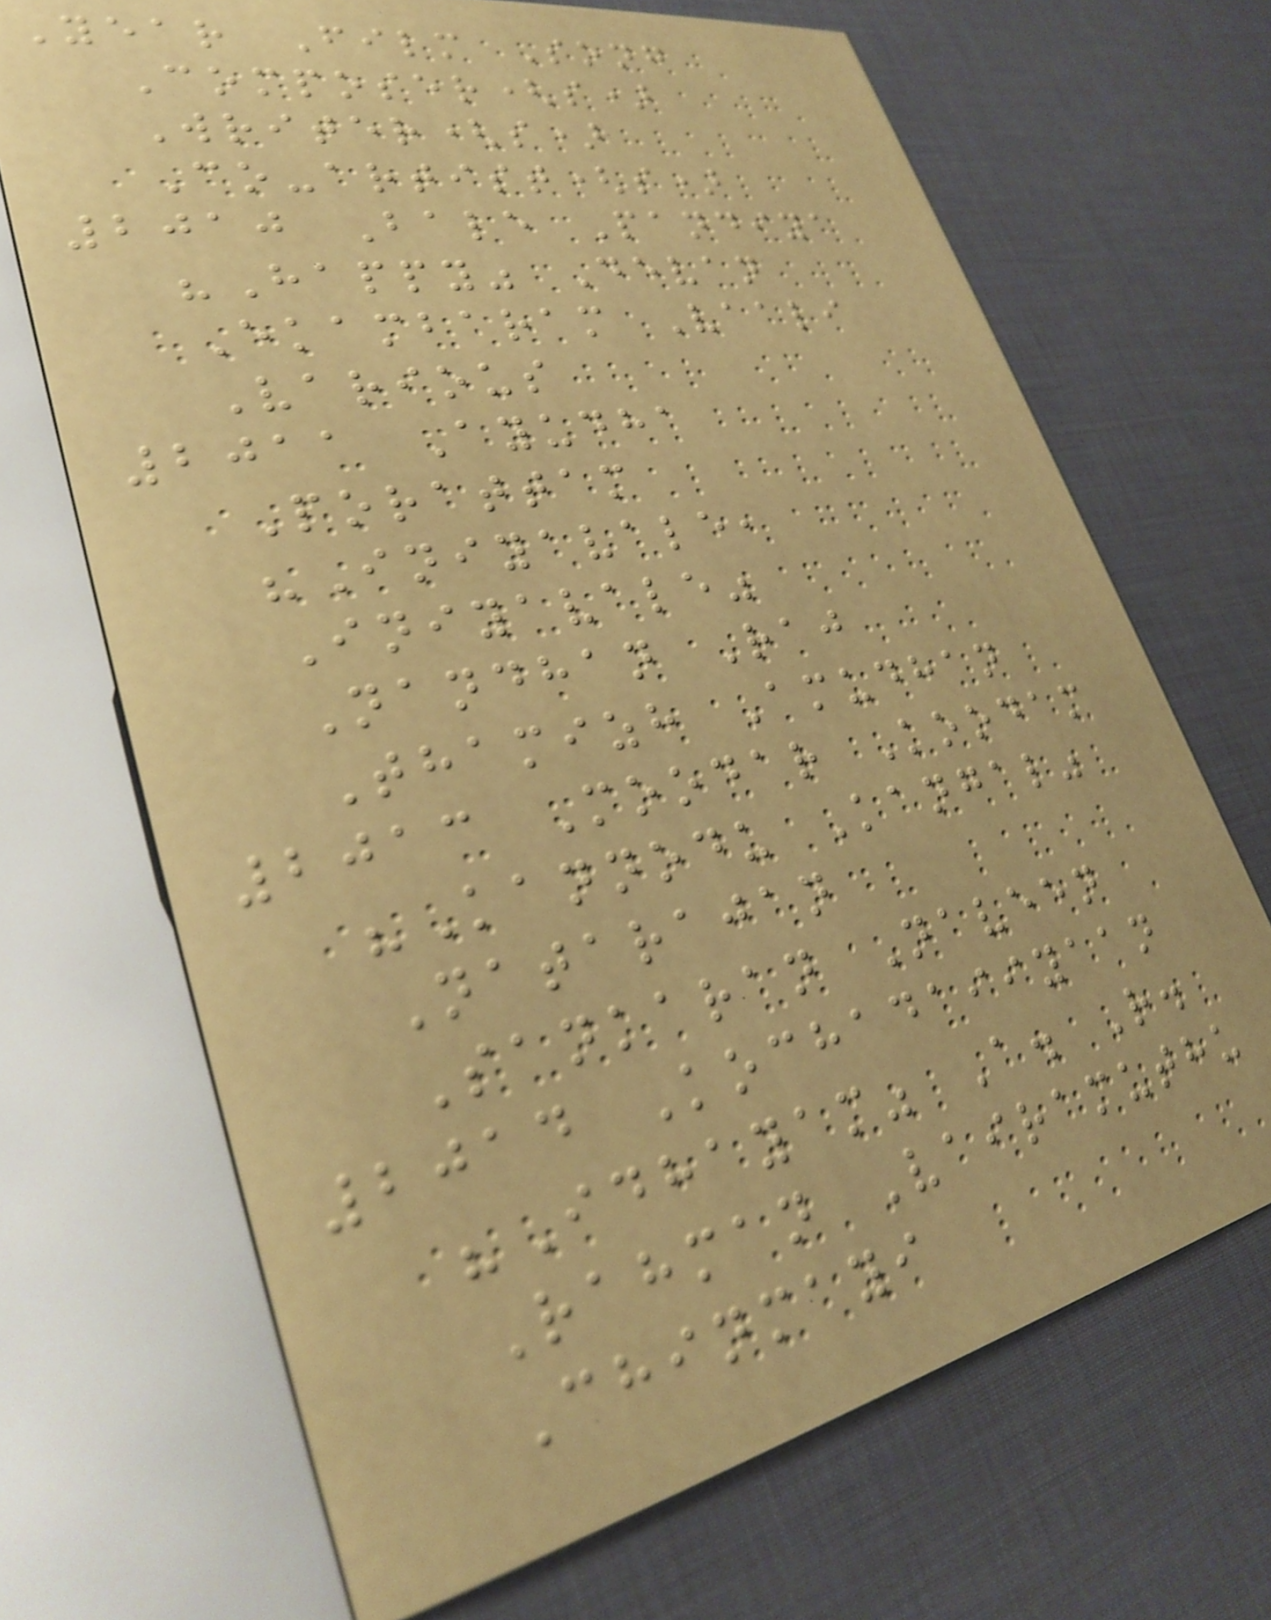Year Film Song
Composer(s)
Writer(s)
Co-artist(s)
2010 Bale Pandiya
"Happy" Devan
Ekambaram Vaali
Various
2011 Ayudha
Porattam
"Iniyavale,
Iniyavale"
Nandhan Raj
Thamizh Amudhan
2013 Moodar Koodam
"Kannodu Kangal"
Natarajan
Sankaran Naveen
2014 Kochadaiiyaan
"Idhayam" A. R.
Rahman Vairamuthu
Chinmayi
